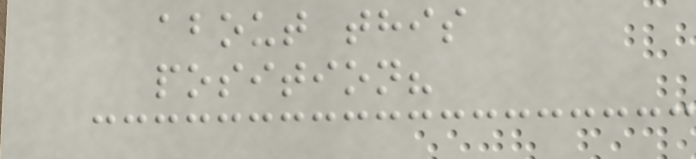about this
position?
